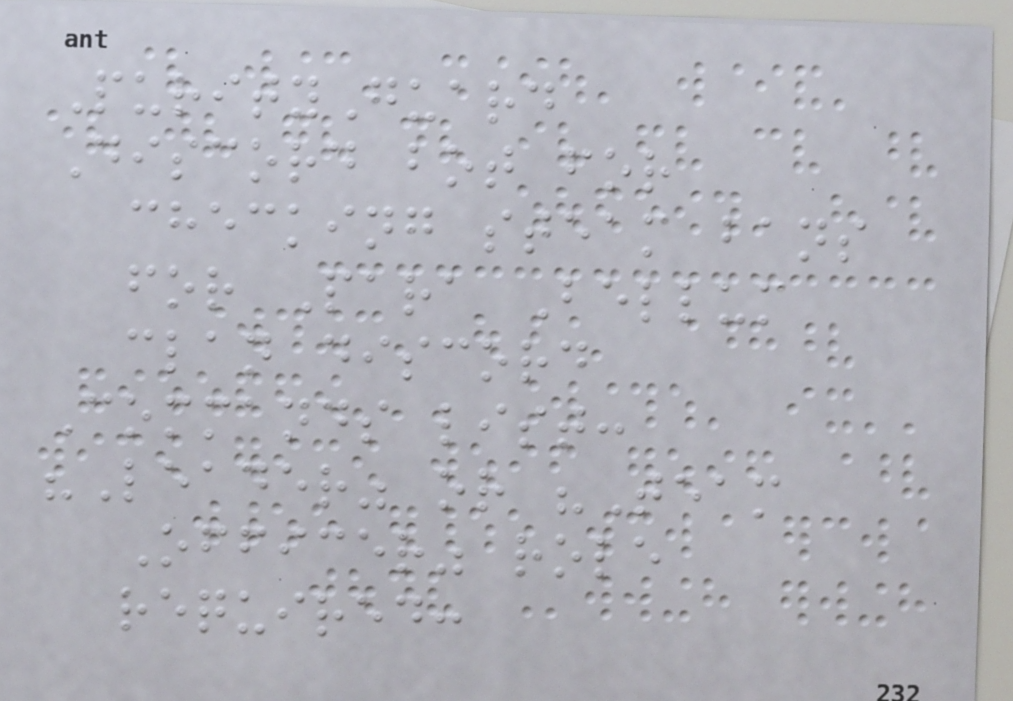PurityGuard
Discord bot for
checking steam bans
for Para Bellum
clan discord
Commands list:
"Leader" or "Team
Officer" role
required:
